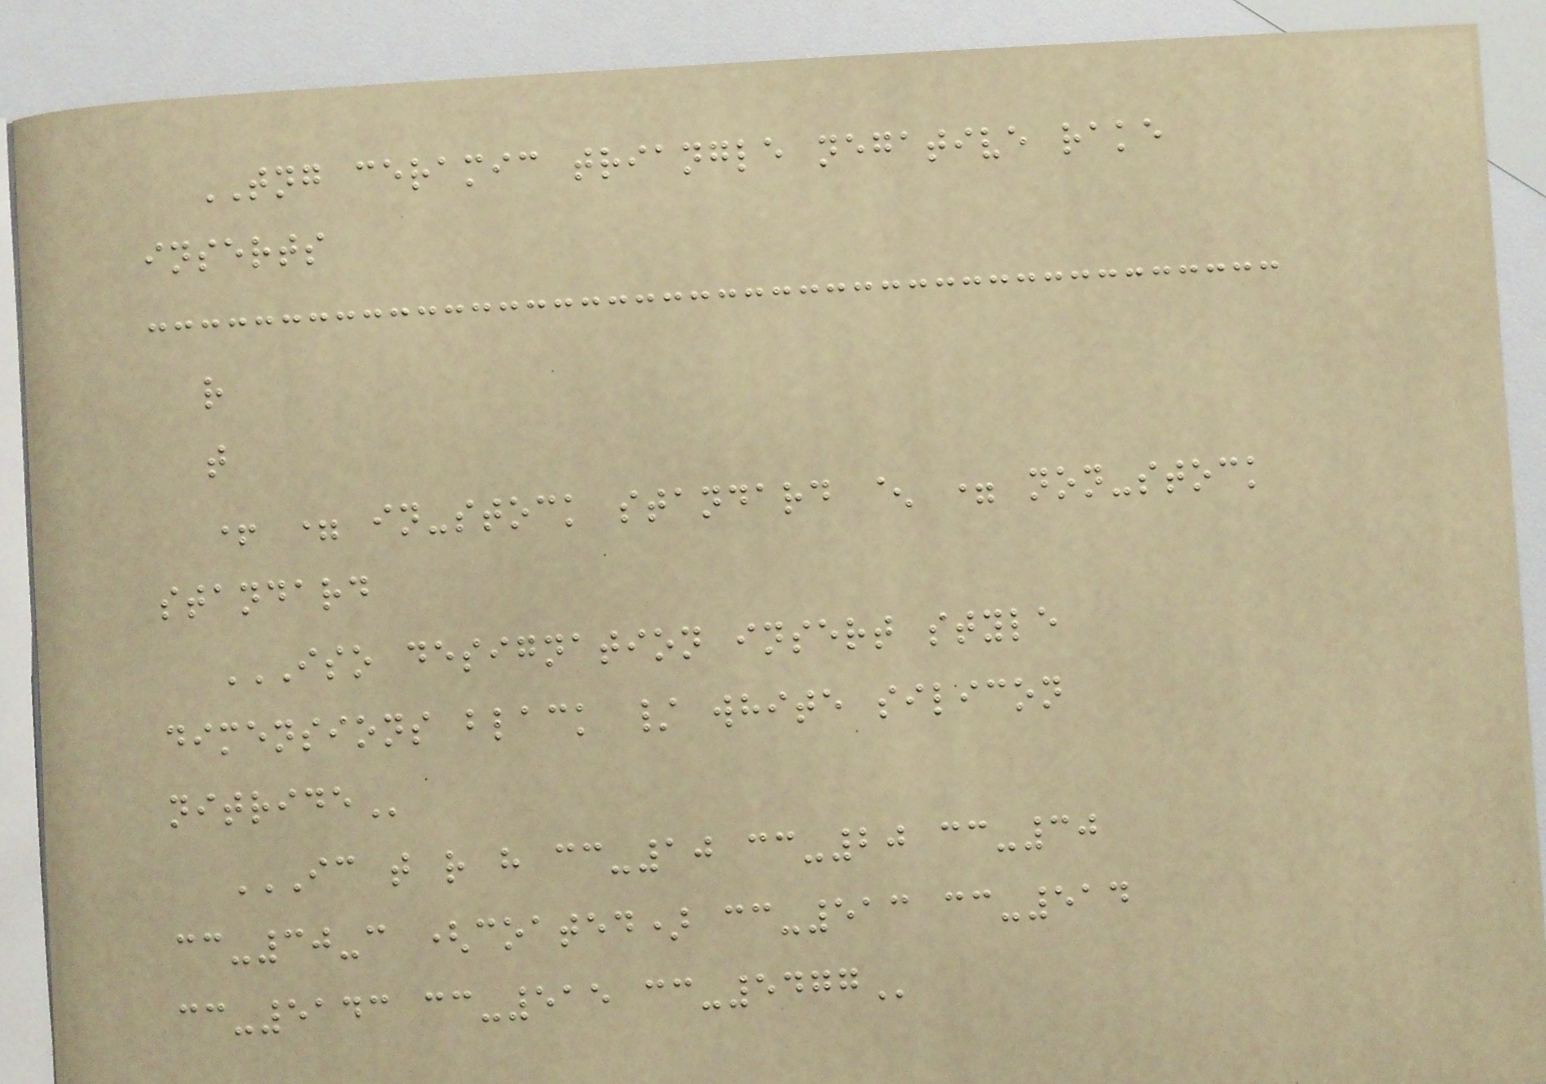TNG ceramic triangle negative rake
inserts
r
t
+ = in-stock standard ^ = non-stock
standard
ISO DESIGNATION INSERT STYLE
DIMENSIONS BLACK / WHITE SILICON
NITRIDE
IC T R H CC-10 CC-20 CC-30
CC-30-C (COATED) CC-513 CC-514
CC-5143 CC-515 CC-5477
